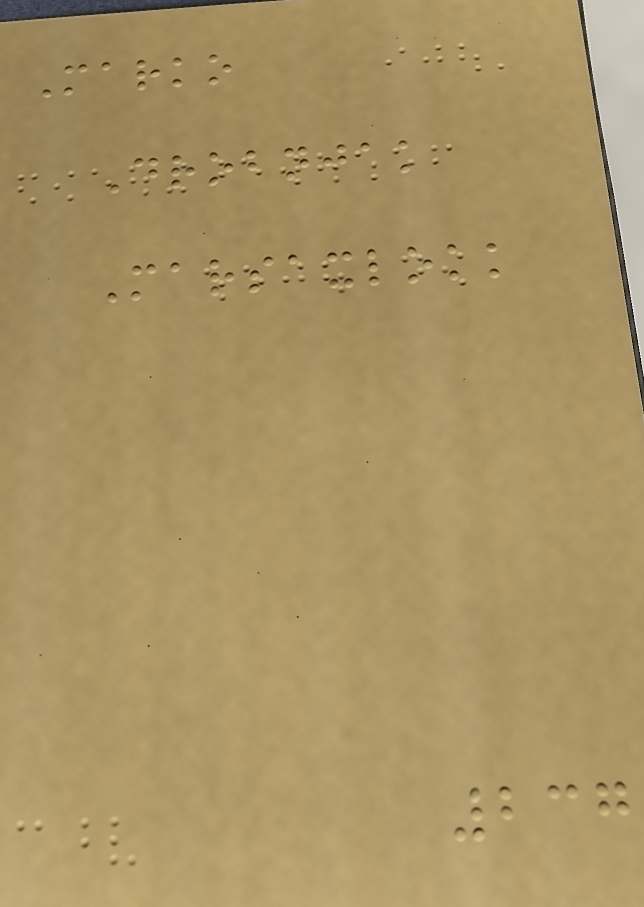Marko
Drobnjak
Marsaxlokk
237
